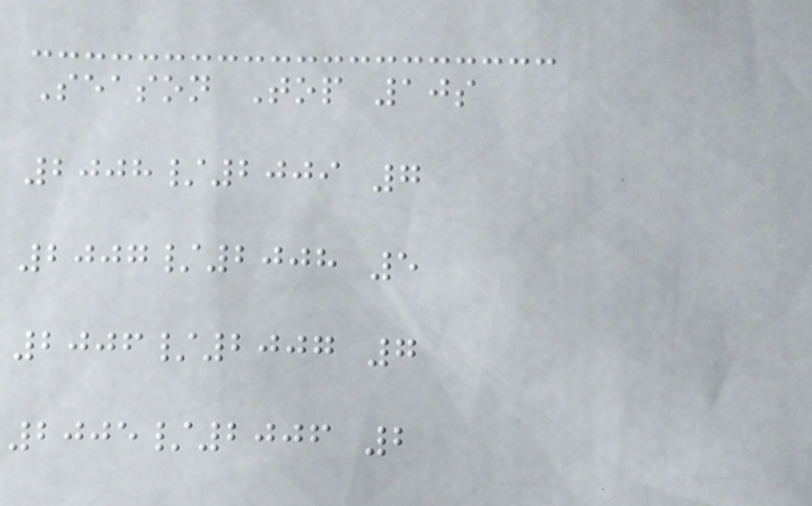Season Top 10s
2008/2009 7
2007/2008 5
2006/2007 7
2005/2006 2
